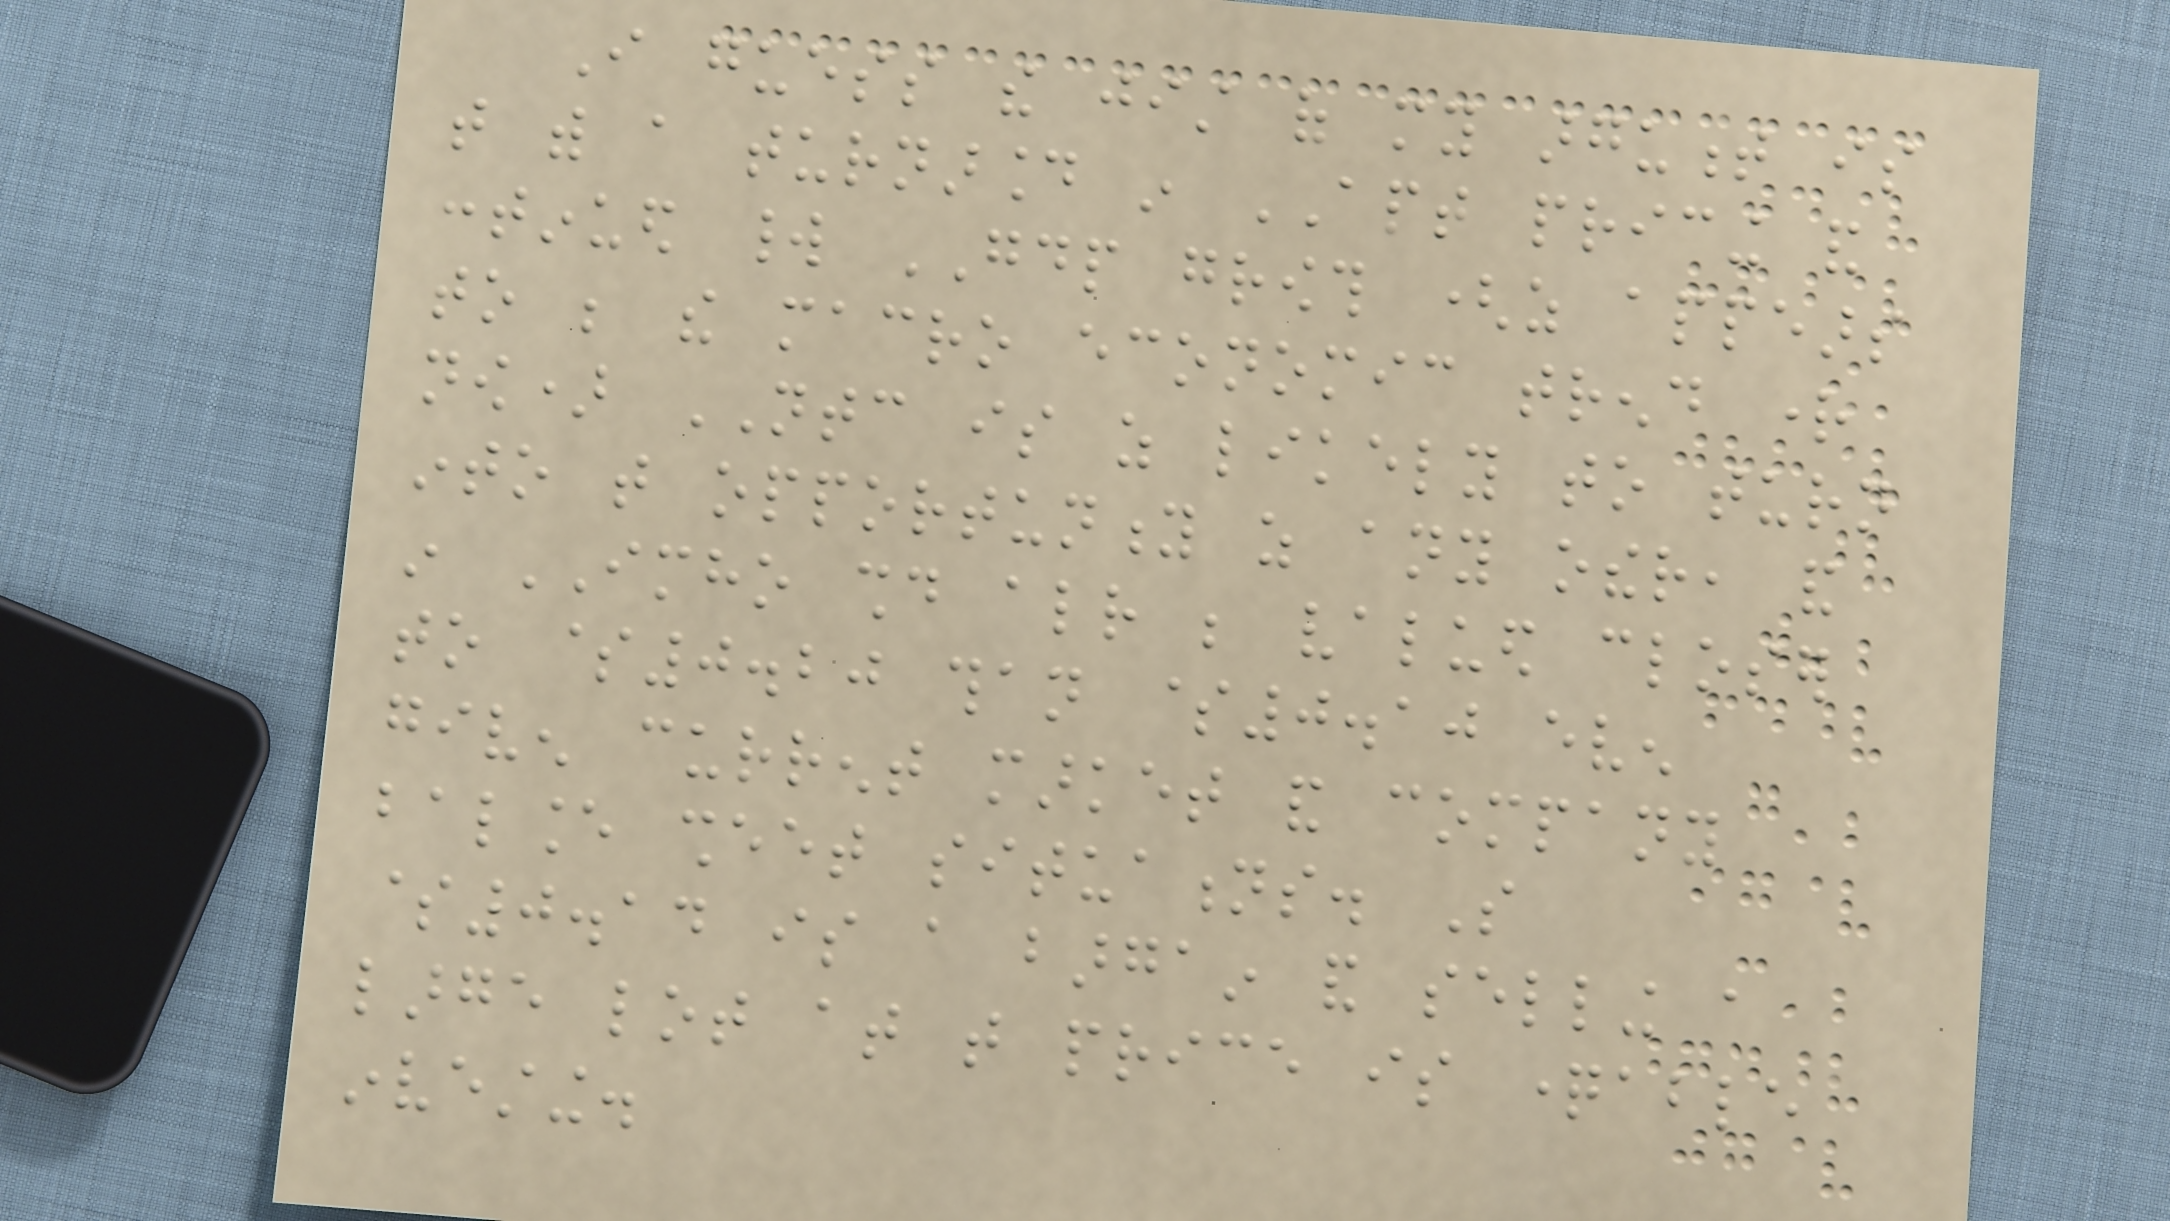I guess the jist of my argument is
that with a turnaround in APT pricing and
continued world GDP growth (as appears
to be the macro economic trend right
now) NTC is as likely to turn
into that opportunity as any other, and
in IMHO should already be valued closer
to $0.20 than $0.10 even
given current market and company
balance sheet situations. So
$0.14 is a bargain and selling a
large lot at that price is questionable
investing.
